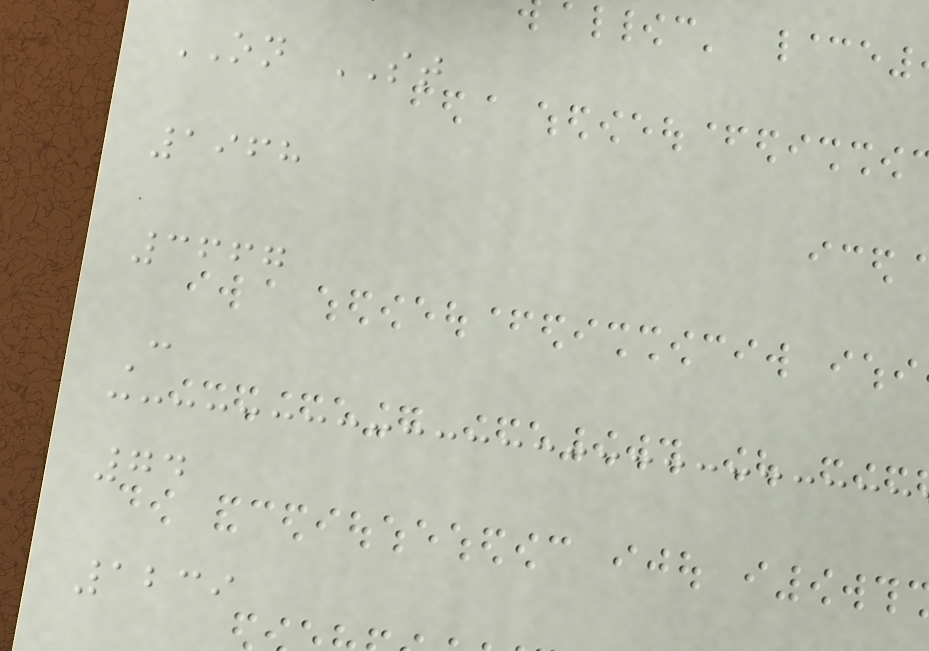ON ST
1968
3667
C
74
1239
